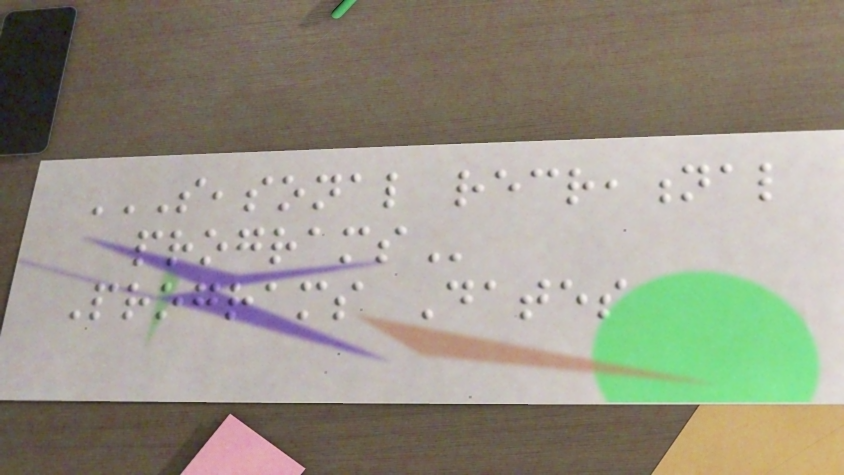SEASONAL RECREATIONAL
PROGRAMS
Programs Dates
